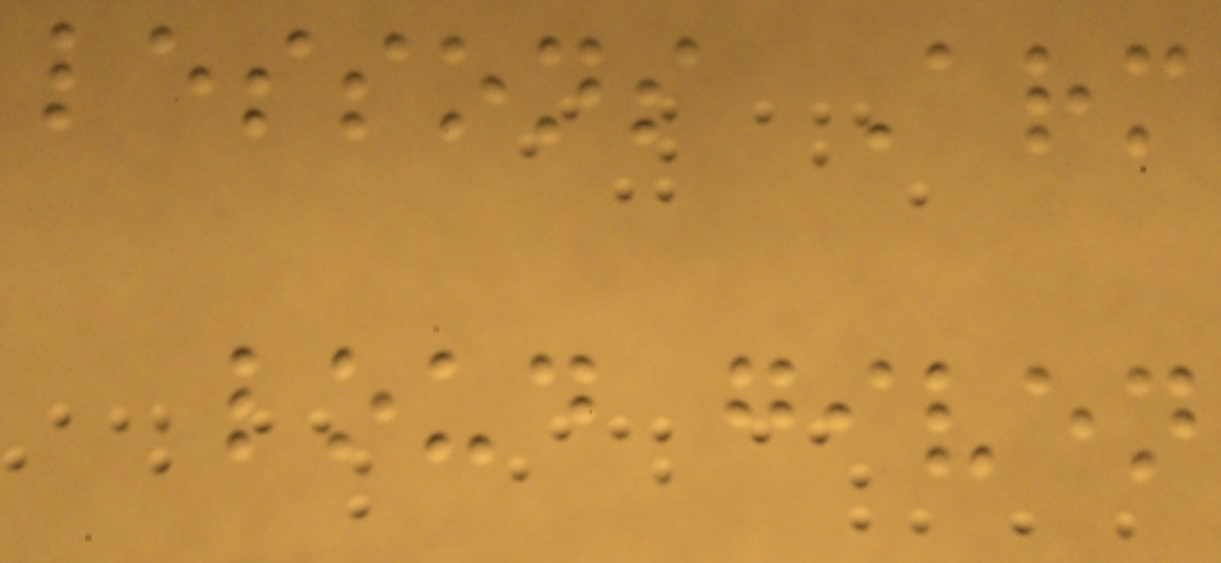lessons Arm
loud given
